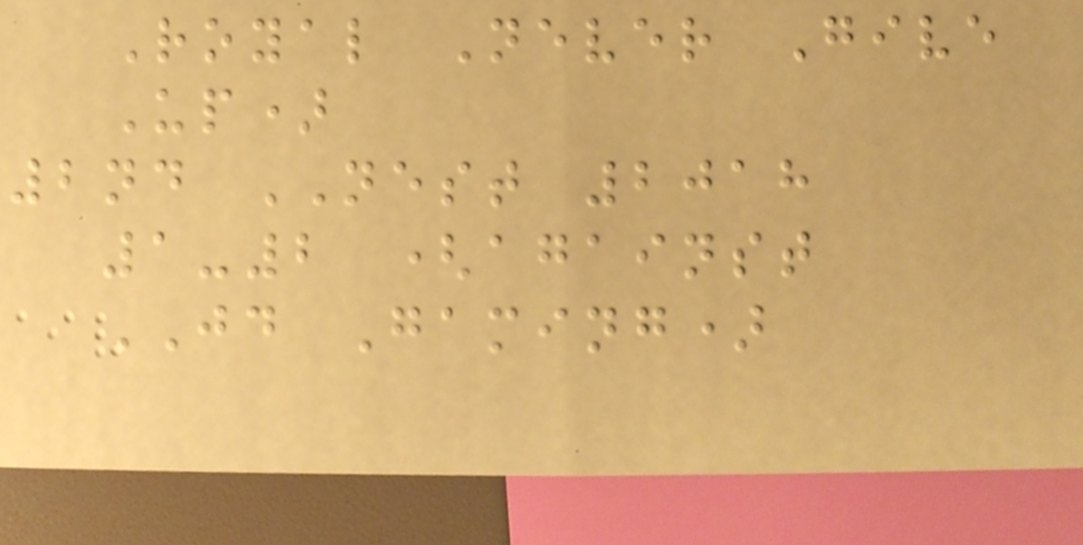Royal Never Give
Up)
2nd NEST 2018
1-2 (against
JD Gaming)
